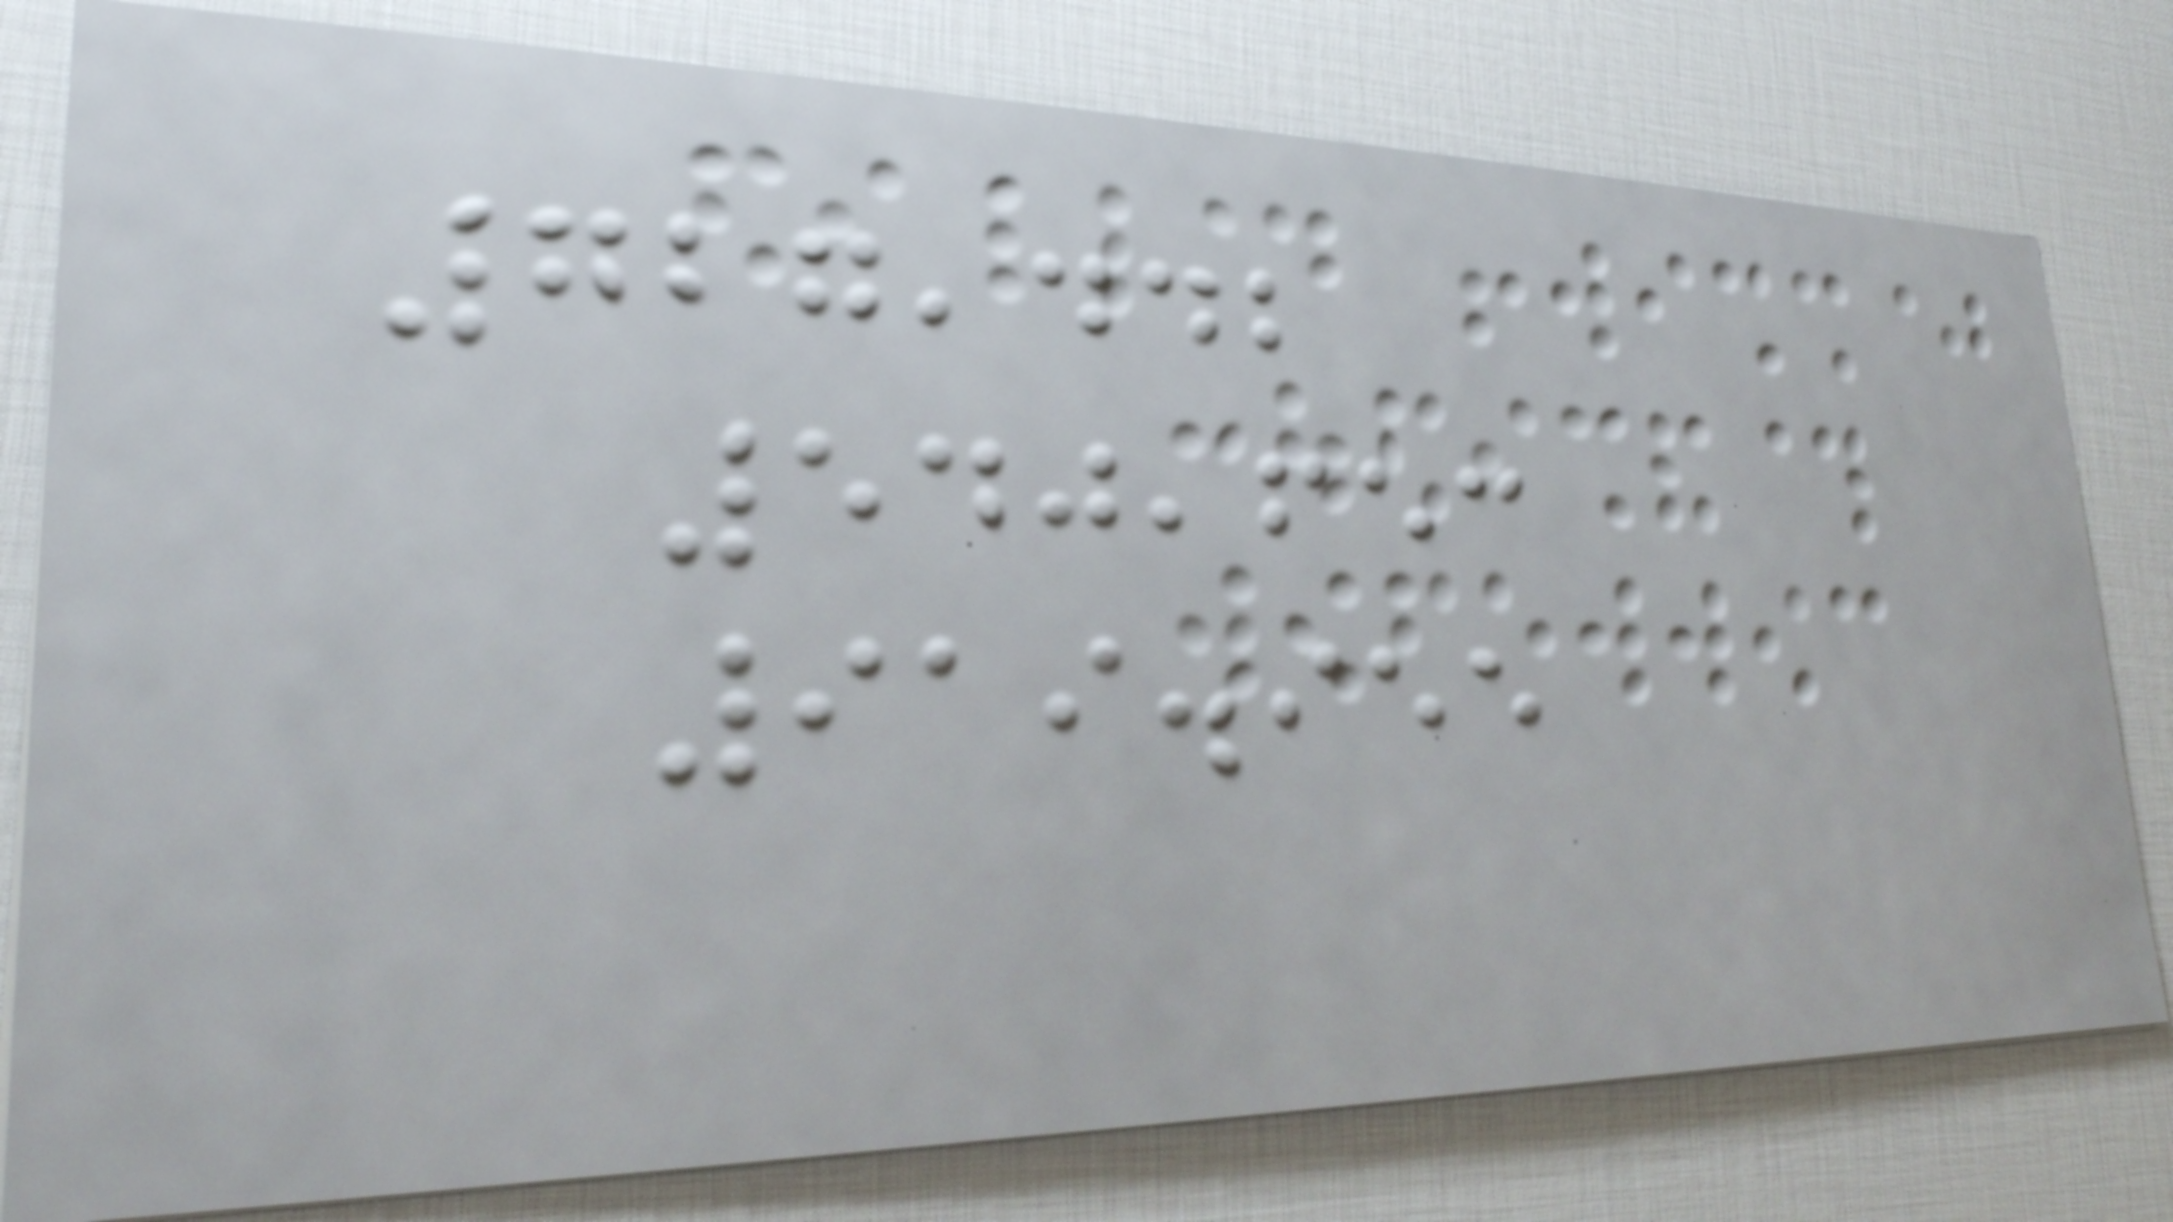727,442
540,653
919.955
